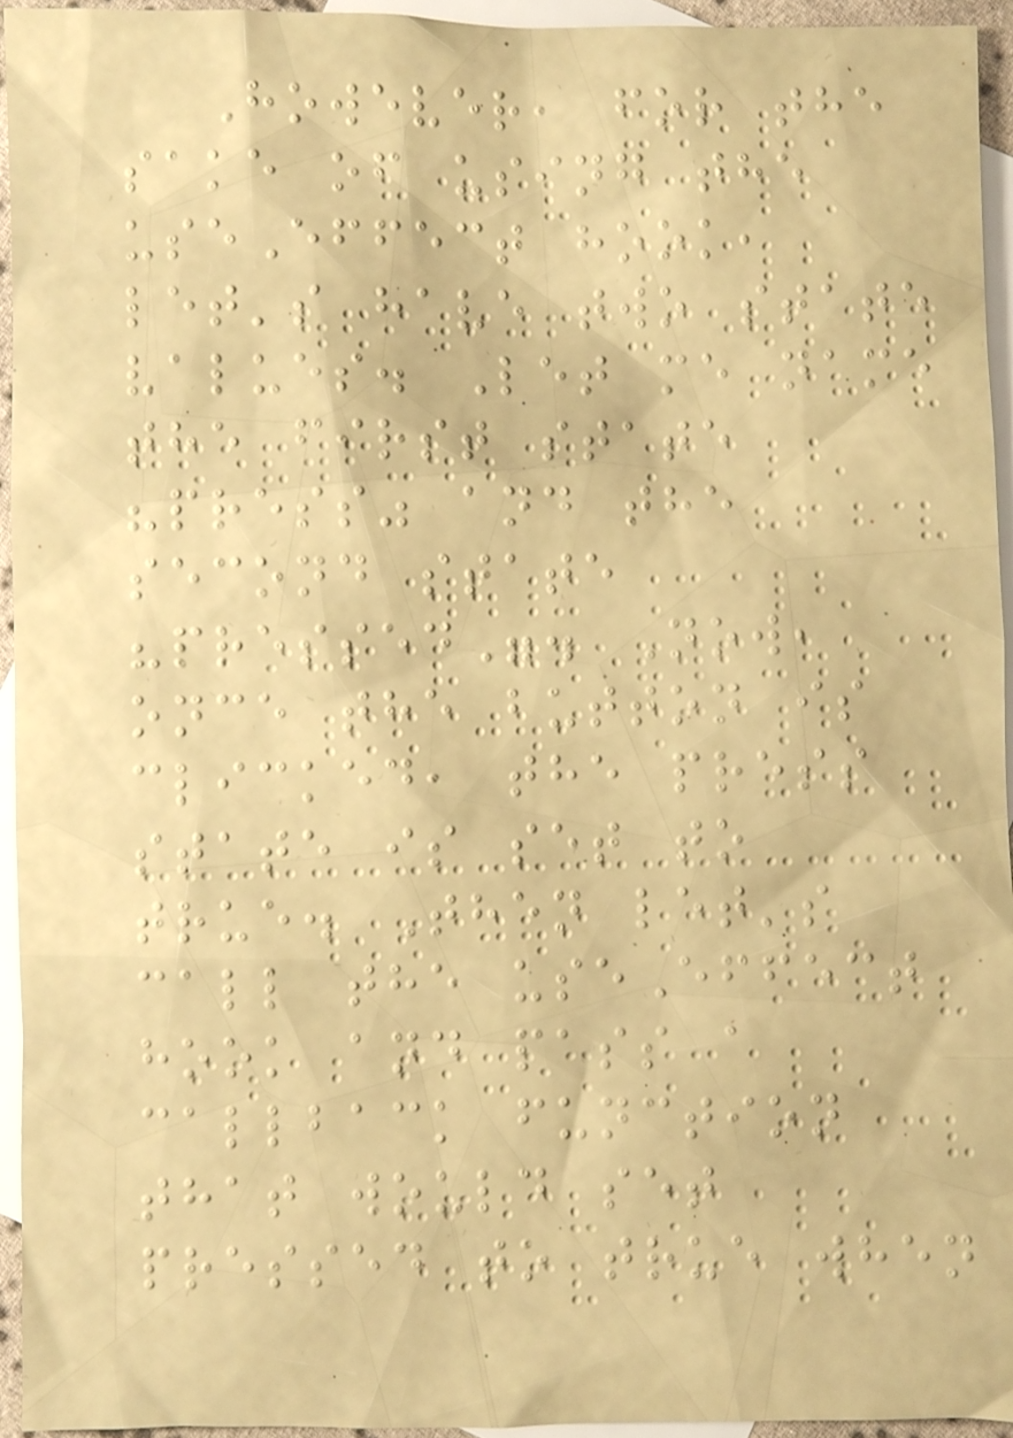However, for the
sake of using the
useEffect hook,
let's have two state
values. Let me name
the first state
"press" and the
second state
"pressed". Now,
once the button is
clicked, the press
state is set to
true. Then let's
call the useEffect
hook and pass a
callback function
that would set
pressed to true when
